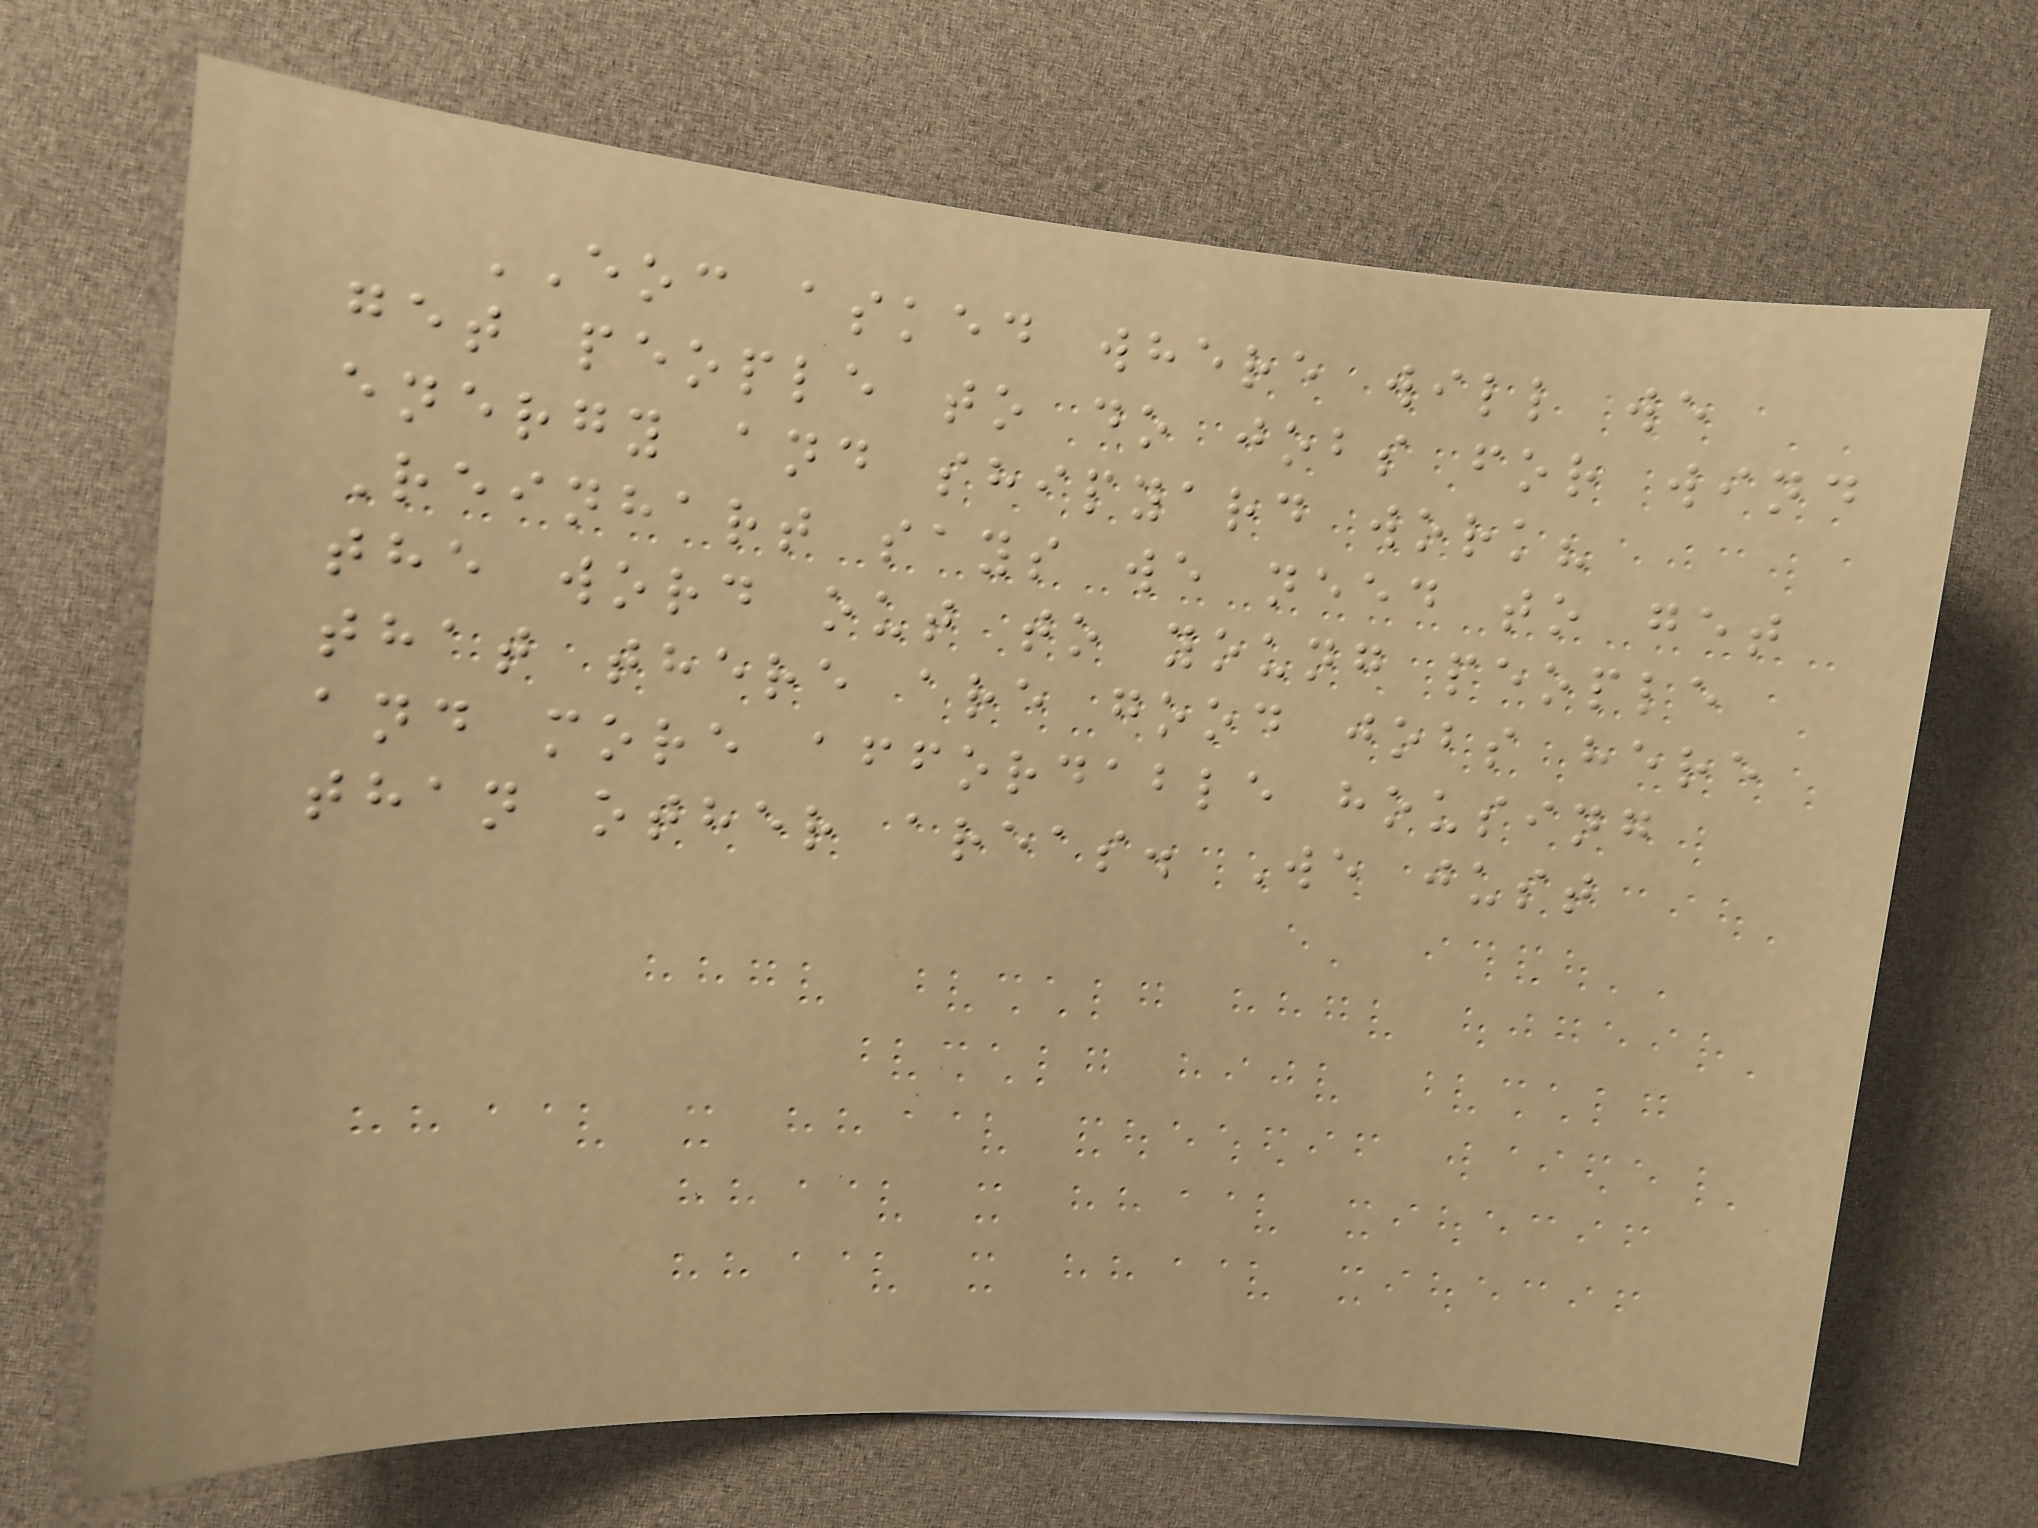EOC asked where will we
get people to do jobs for wind
energy and shipyard work?
Reinhart says we need to get
the word out to young people
that there are good jobs here
and more affordable housing
than other areas. We just
